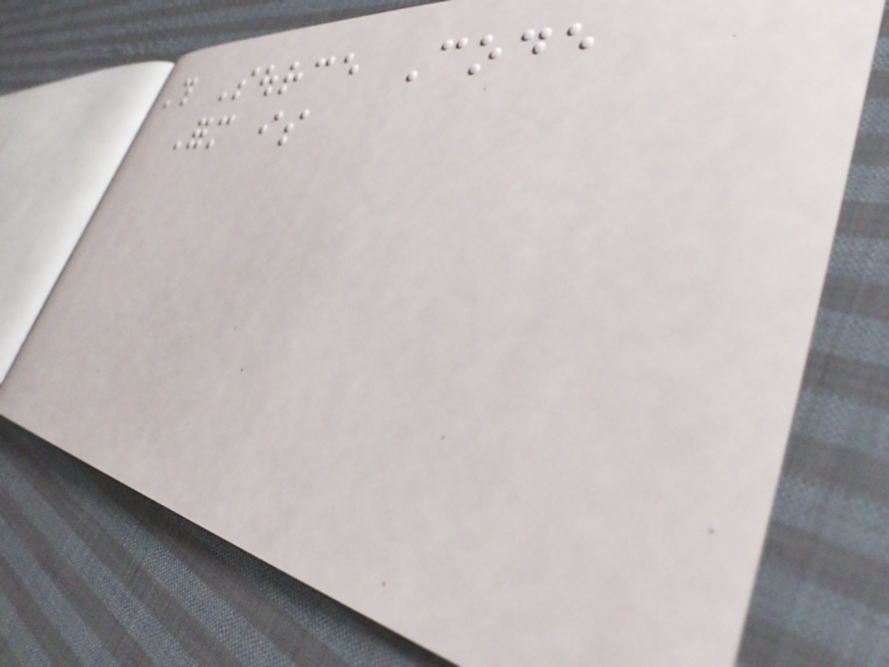This Source Code
Form is
